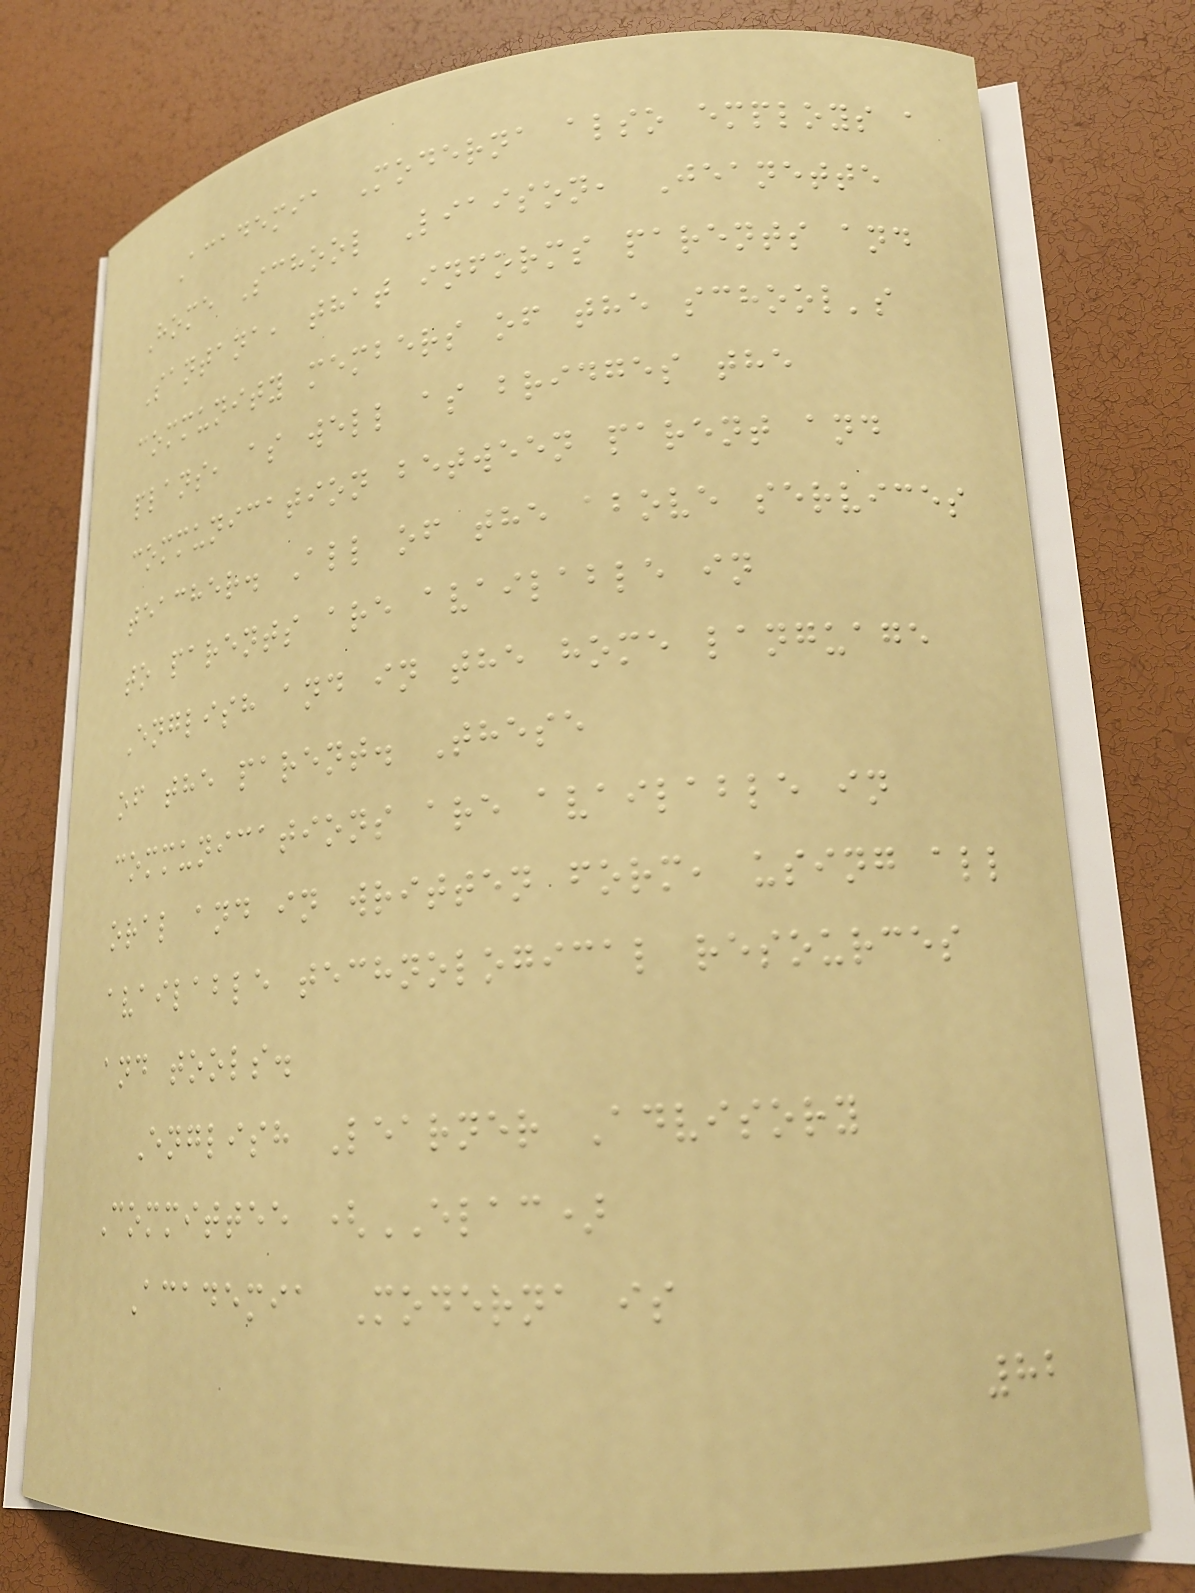Academia Moderna also employs a
Home School Liaison, Jeanette
Santana, that informs parents and
community members of the school's
plans, as well as bridges the
communication between parent and
teacher. All of the above services
to parents are available in
English and in the home language
of the parent. These
communications are available in
oral and in written form, using all
available technological resources
and tools.
English Learner Advisory
Committee (ELAC)
Academia Moderna is
82
